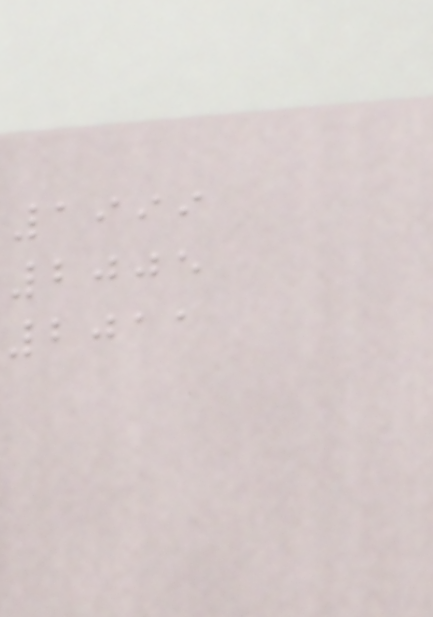1999
2005
2011
